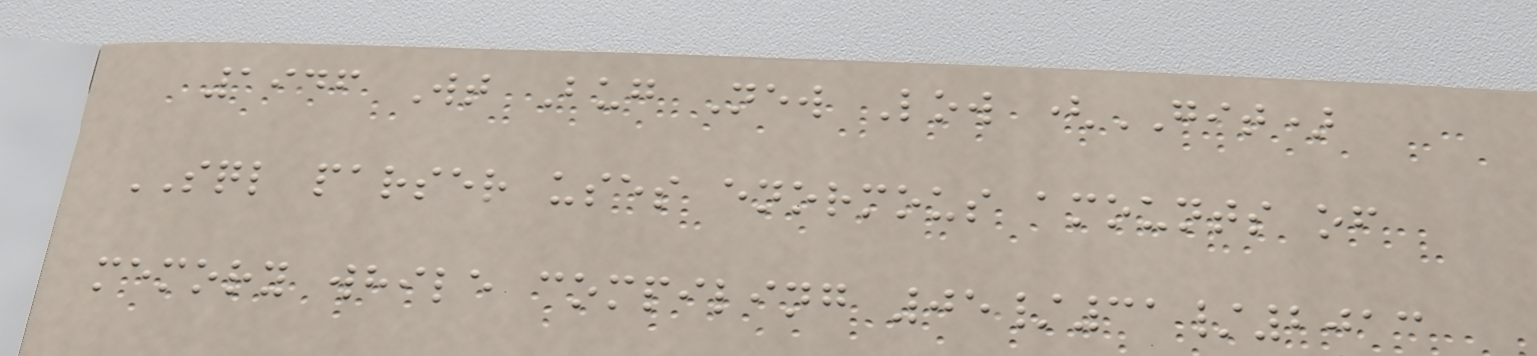1946 Wt Bug New Low (GIT)
SQL parser uses enormous amounts of
memory while compiling 05/31/2013
